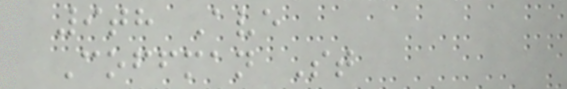9th Ave
Coffman St
